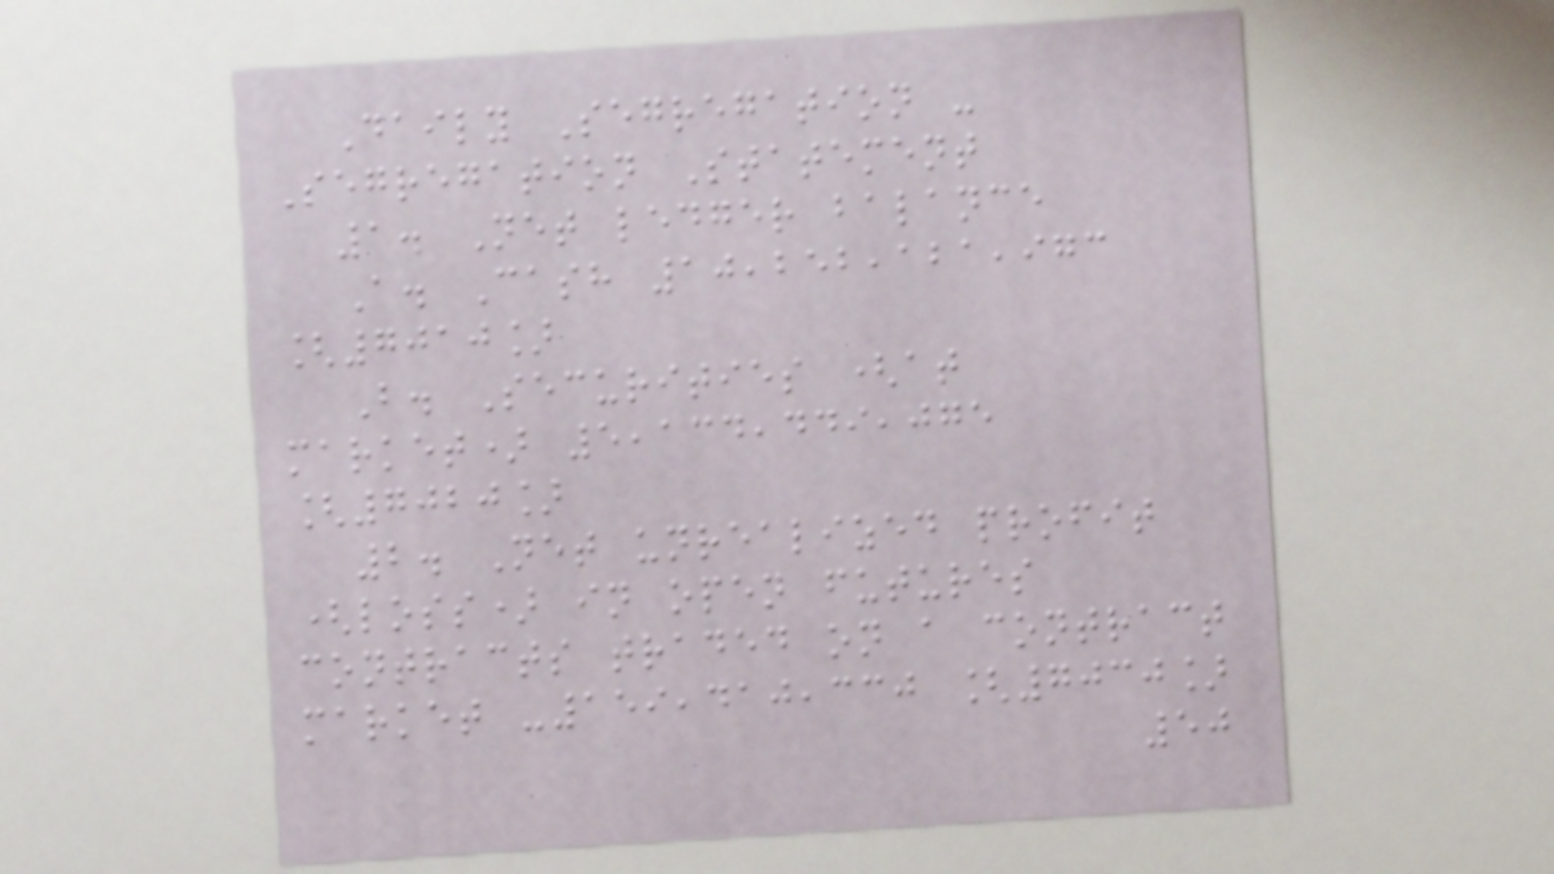Daily Segregation -
Segregation Statement
1. Net ledger balance
A. Cash 10,252,121,973
[7010]
B. Securities (at
market) 5,134,449,075
[7020]
2. Net unrealized profit
(loss) in open futures
contracts traded on a contract
market -159,410,330 [7030]
50
